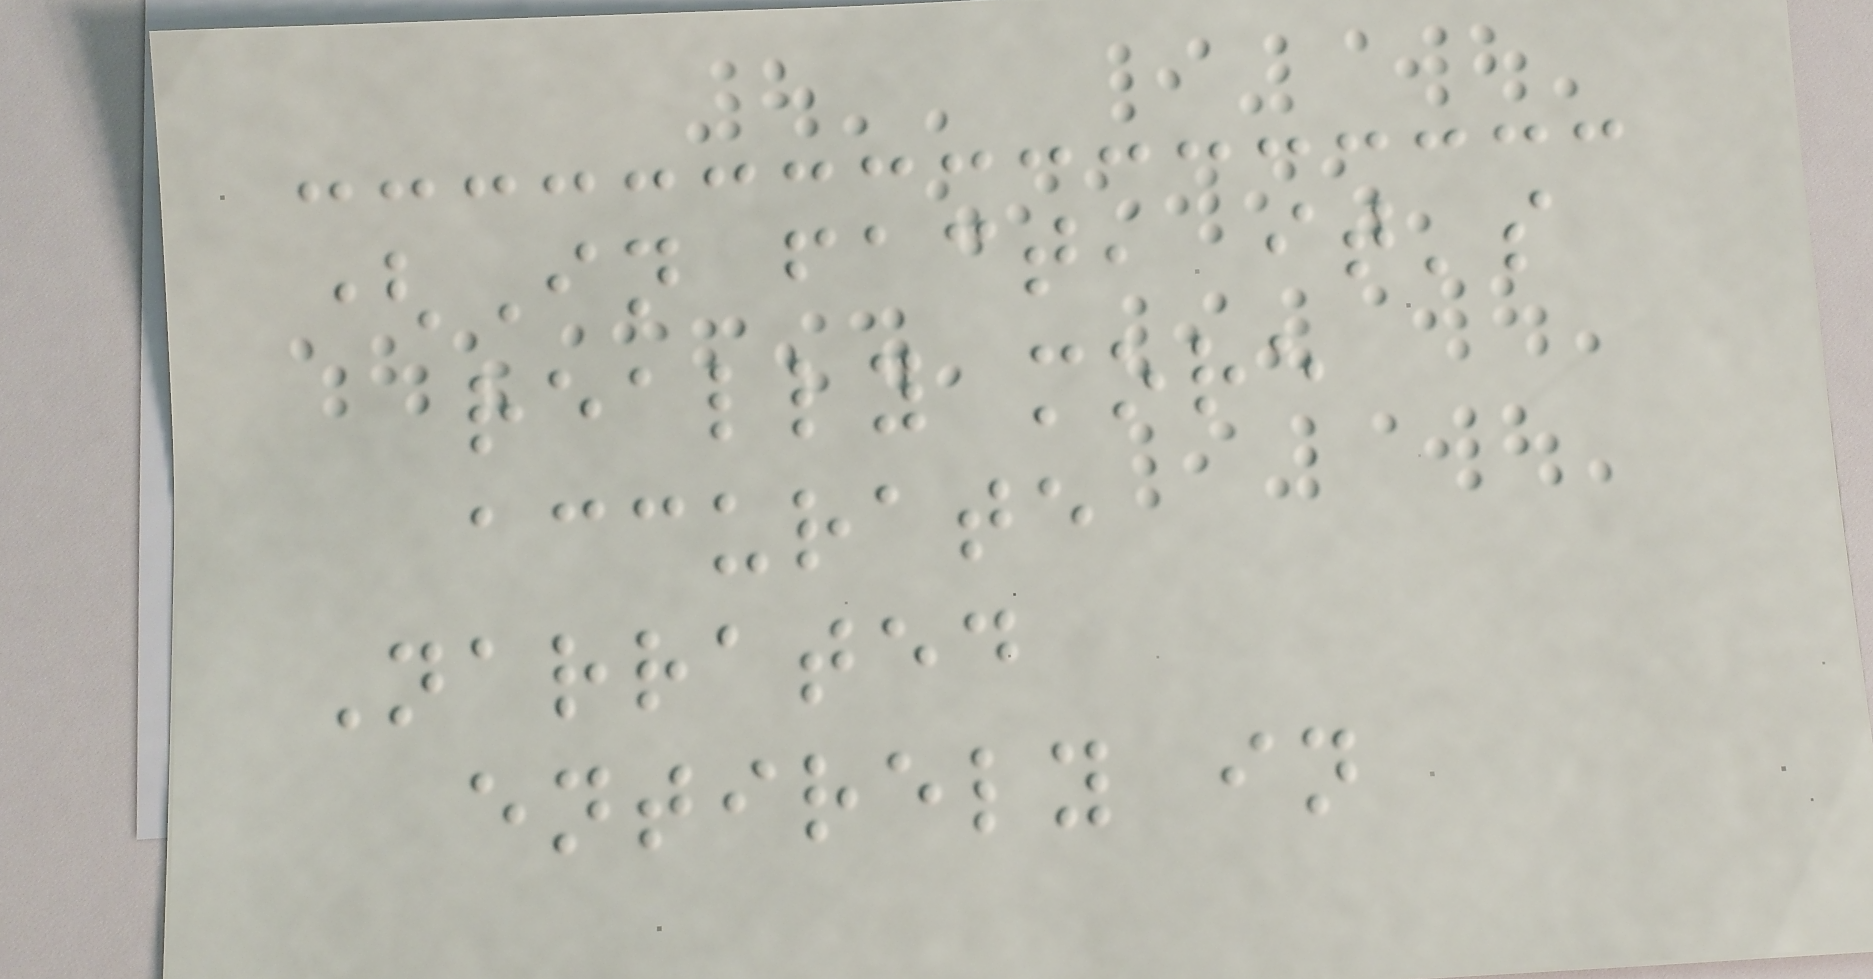(In fact, it's
really more
accurate
Narrated
entirely in
